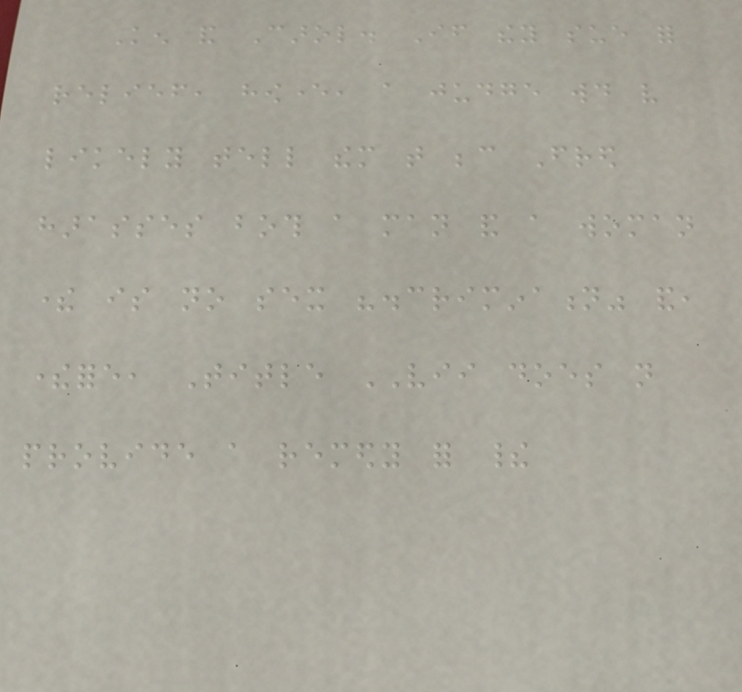Ken and Carol. If they sue for
relief, however, a judge would very
likely tell them that because Fred
harasses both a man and a woman
there is no sex "discrimination" and,
therefore, Title VII does not
provide a remedy for their
